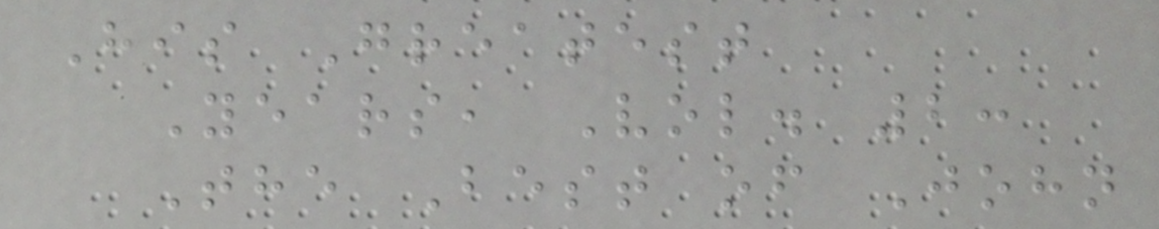His Greatest
Years, Vol. 2:
The Best of John
